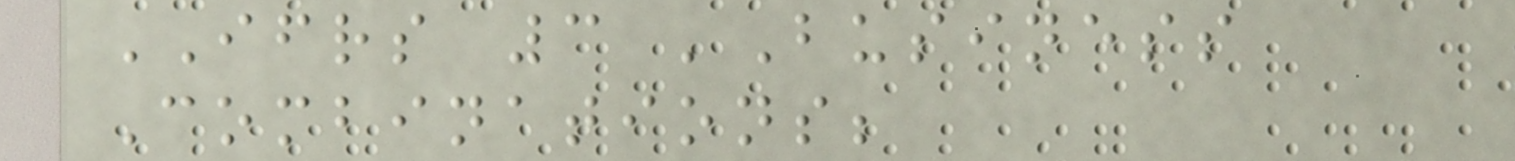IFRS 3 'Business
Combinations;
